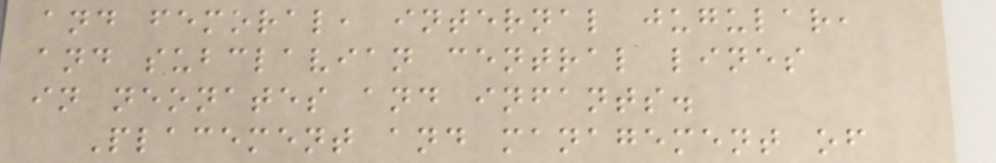and femoral, internal jugular,
and subclavian central lines
in neonates and infants.
Placement and management of
